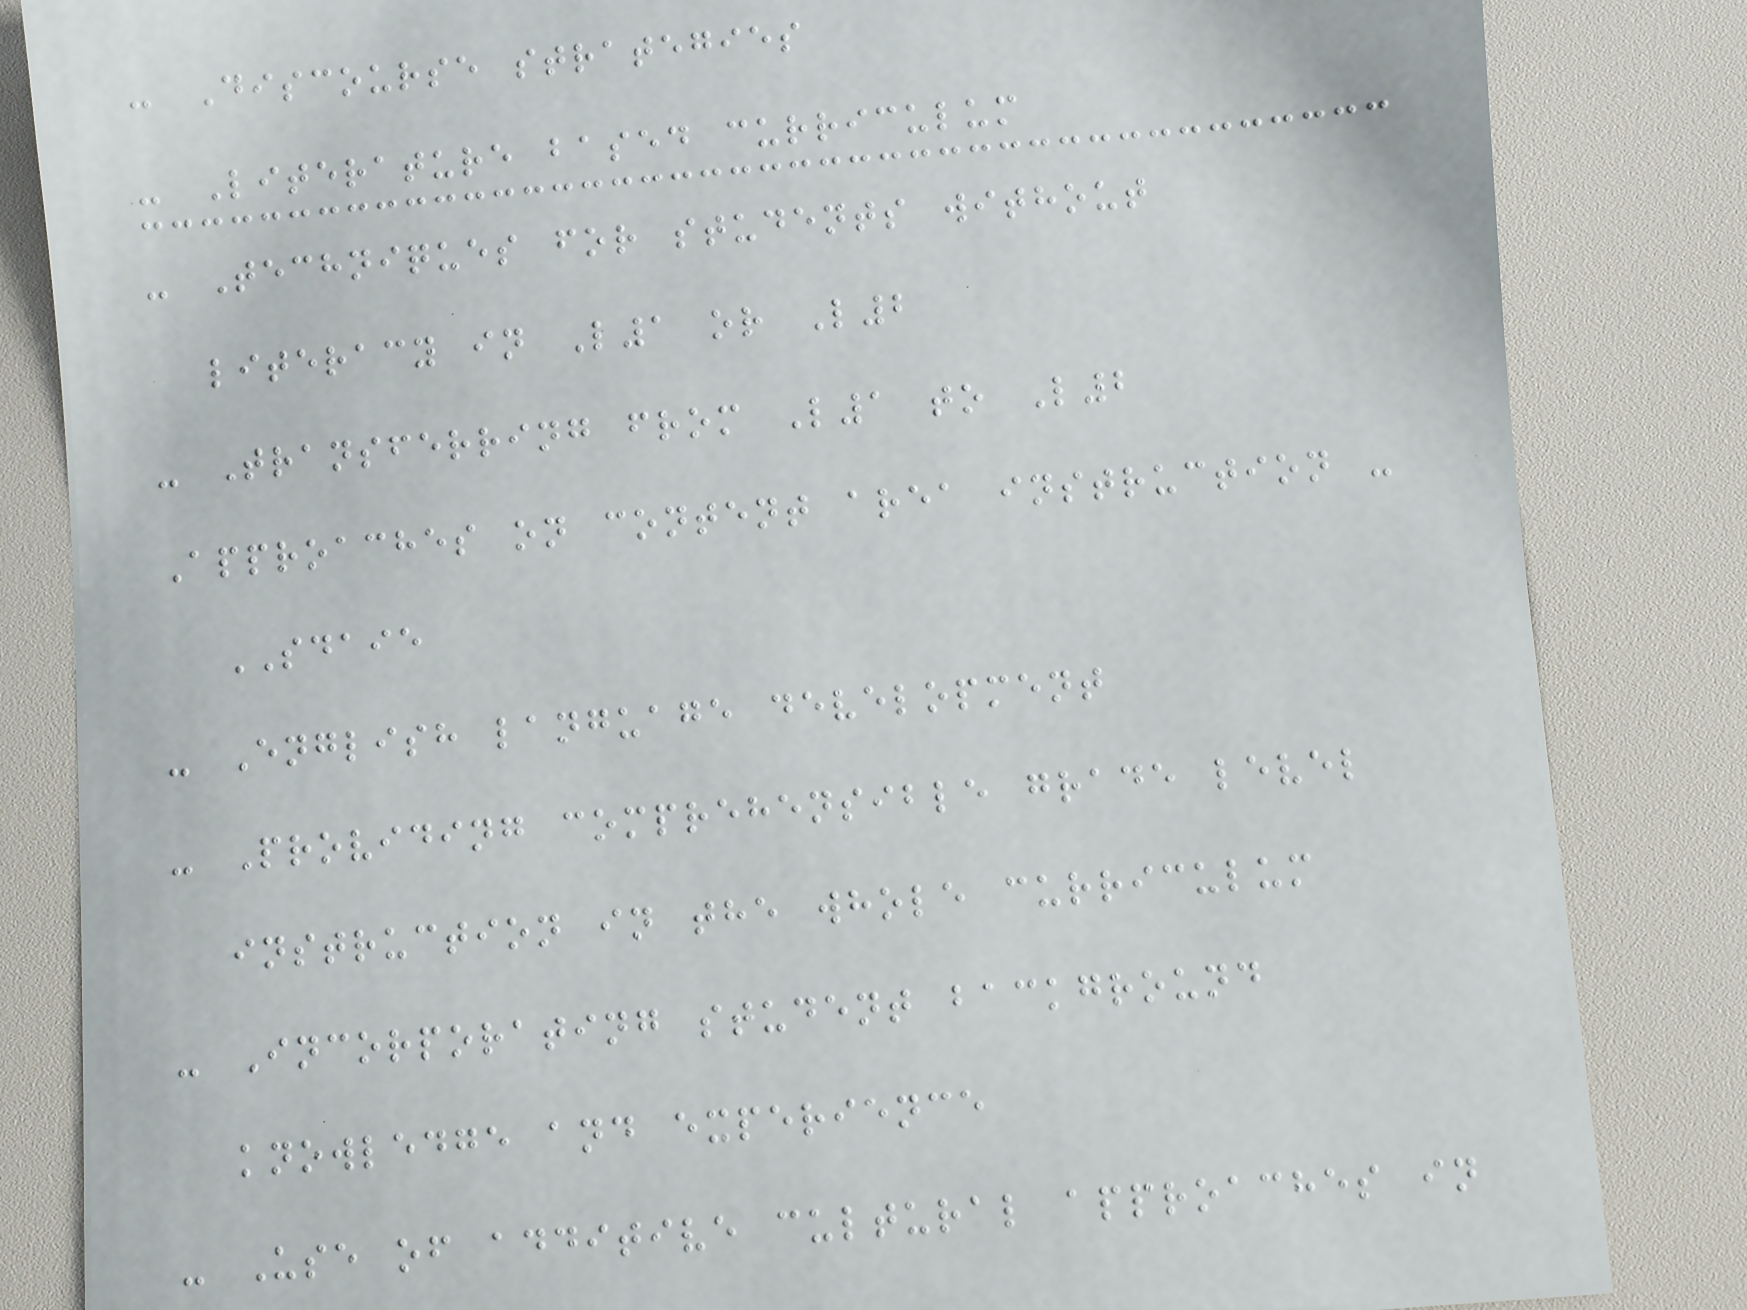- Discourse strategies
- Literature based curriculum
- Techniques for students without
literacy in L1 or L2
- Transferring from L1 to L2
Approaches on content area instruction -
SDAIE
- English language development
- Providing comprehensible grade level
instruction in the whole curriculum
- Incorporating student background
knowledge and experience
- Use of additive cultural approaches in
